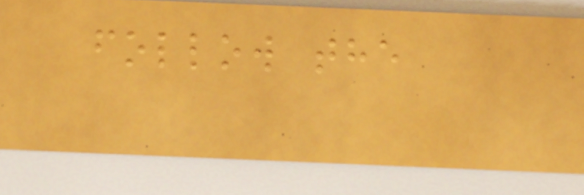follow the
